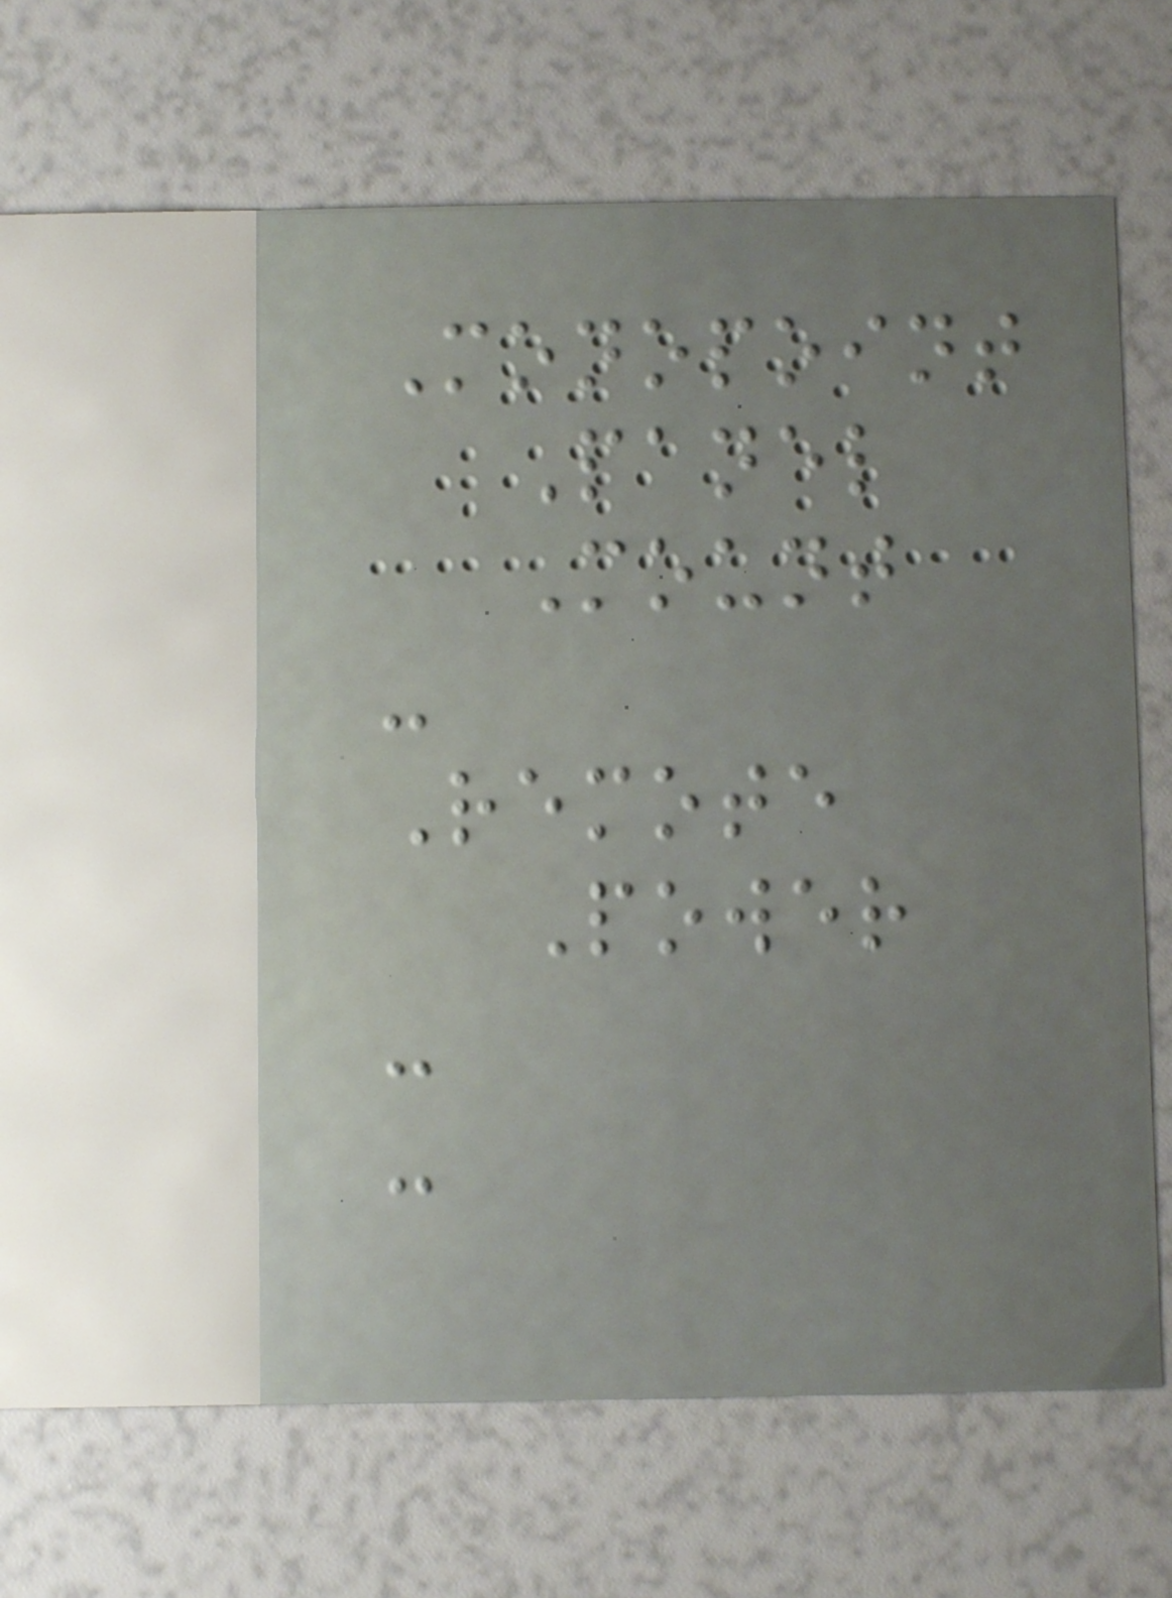Monopoint
Panel
Mount
-
Remote
Power
-
-
